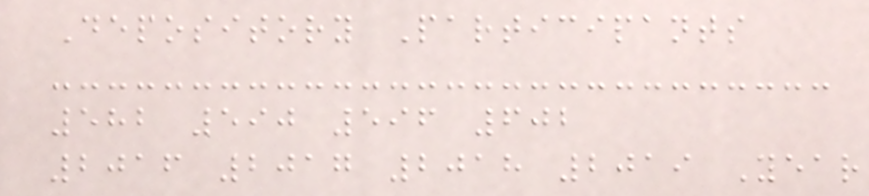Depository Participants
582 590 596 602
2016 2017 2018 2019 Year
